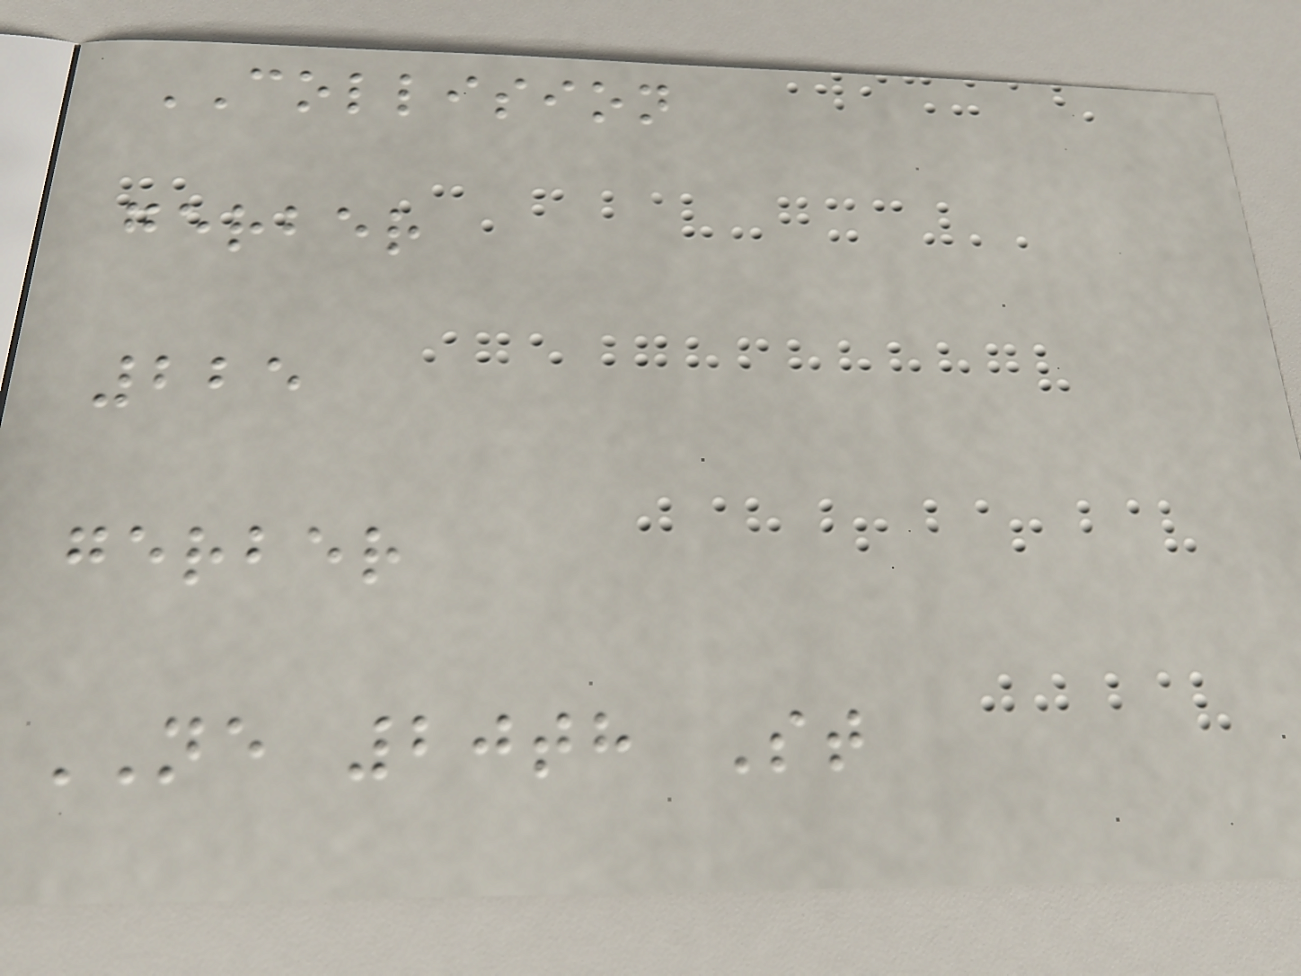COLLISION
gerber
225
gerber
NE 20th St
